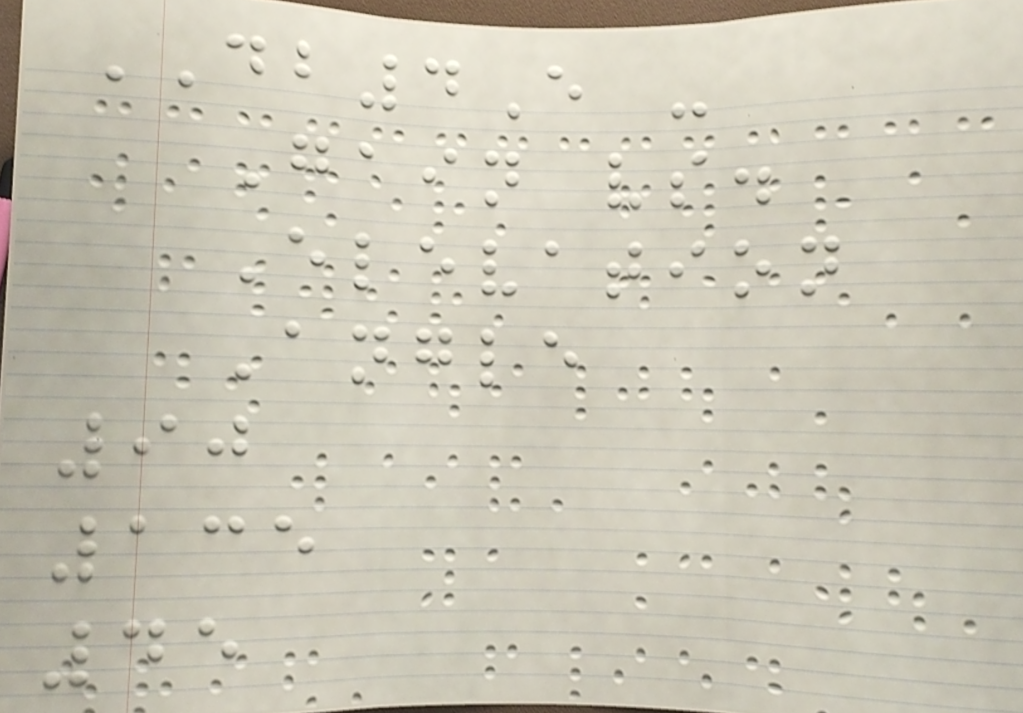DB4E -
Gain vs.
Elevation
Angle
90
135
45
